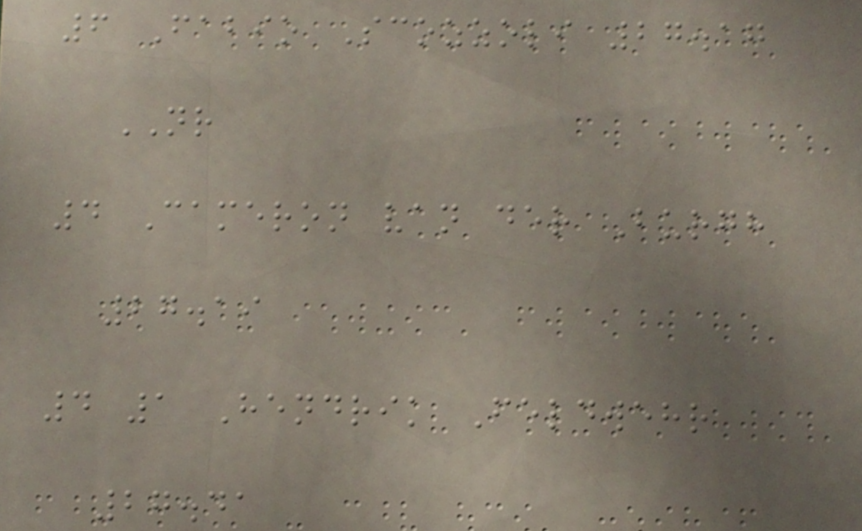6 Fabio Scozzoli 27.17
NR
4 Cameron van der Burgh
27.19
4 1 Hendrik Feldwehr
27.41
